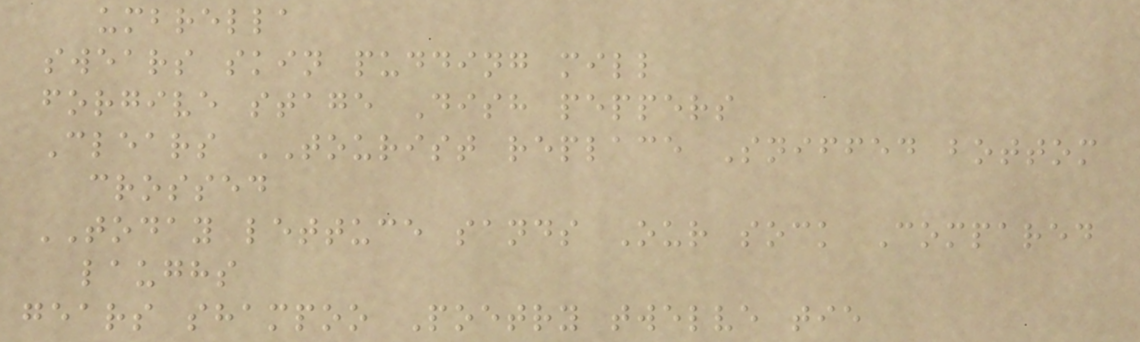umbrella
swears skin pudding mill
forgive stage Dish peppers
Clears TOURIST replace Sniffed bottom
crossed
TODAY lettuce sands Our sock Compared
laughs
gears shampoo Poetry twelve tie
